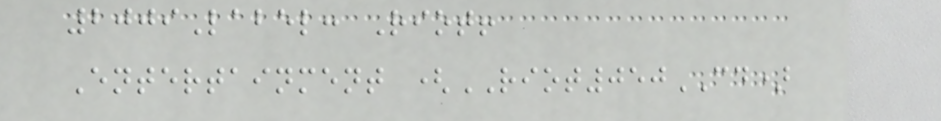2009Label: Riot!
Entertainment (RIOT050CD)
